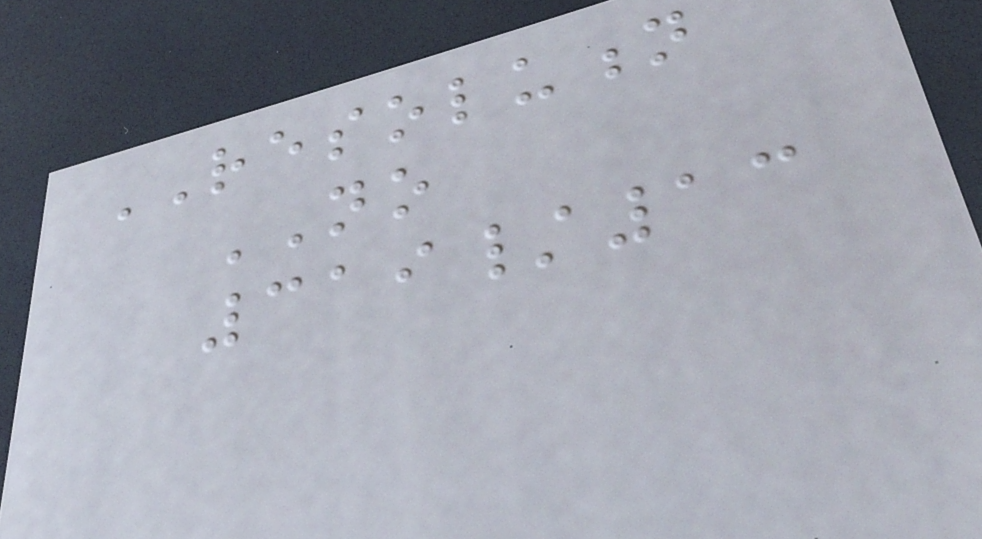RESOLUTION
NO
319/13
